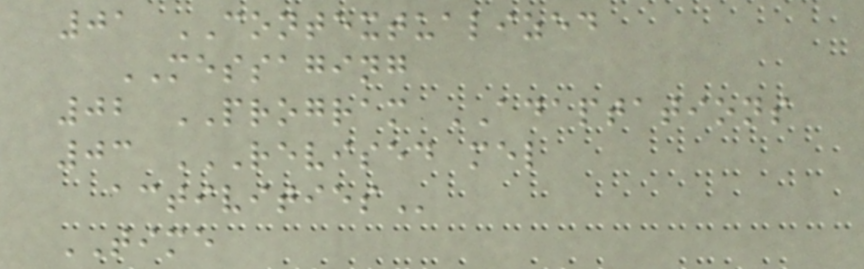01 CONTEXTUALIZED
MESSAGING
02 PROGRAM ADAPTATIONS
03 REVISED MEL
ACTIVITIES
TIME
